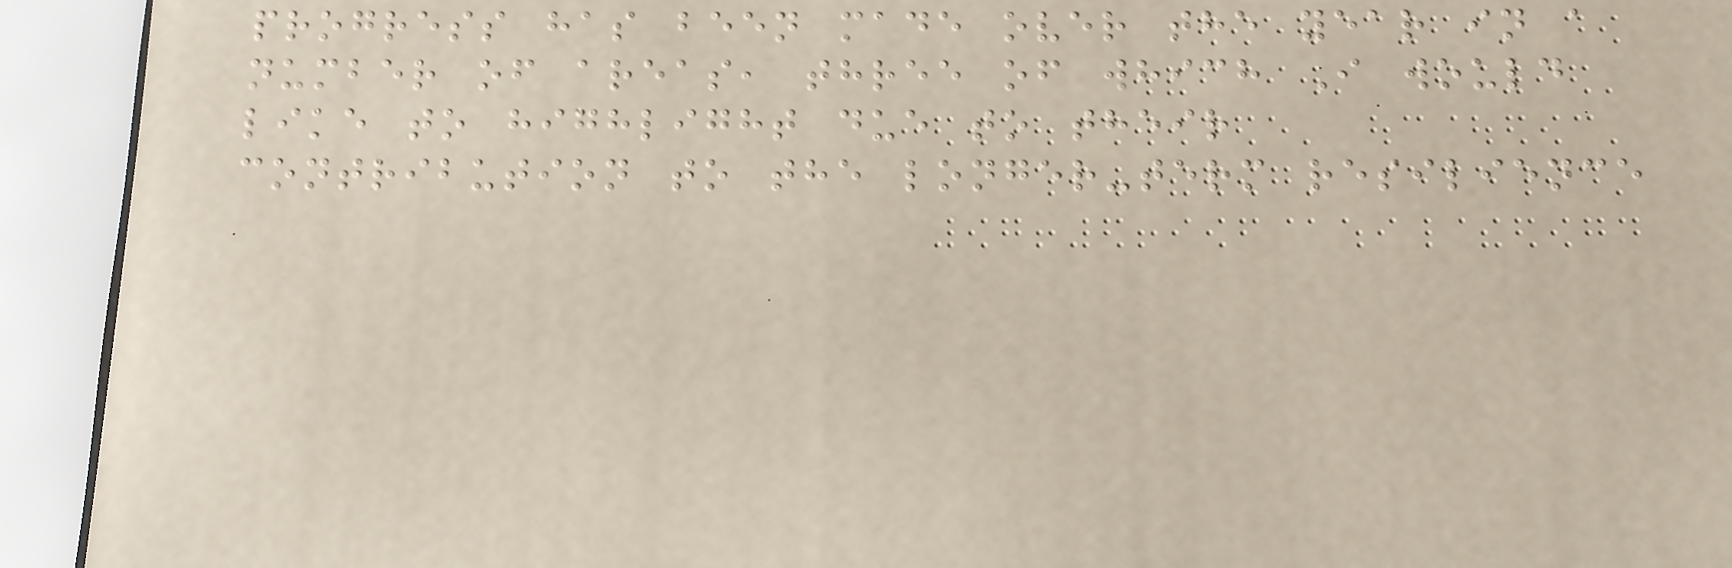progress has been made over the year in a
number of areas, three of which I would
like to highlight due to their
contribution to the longer-term resilience
